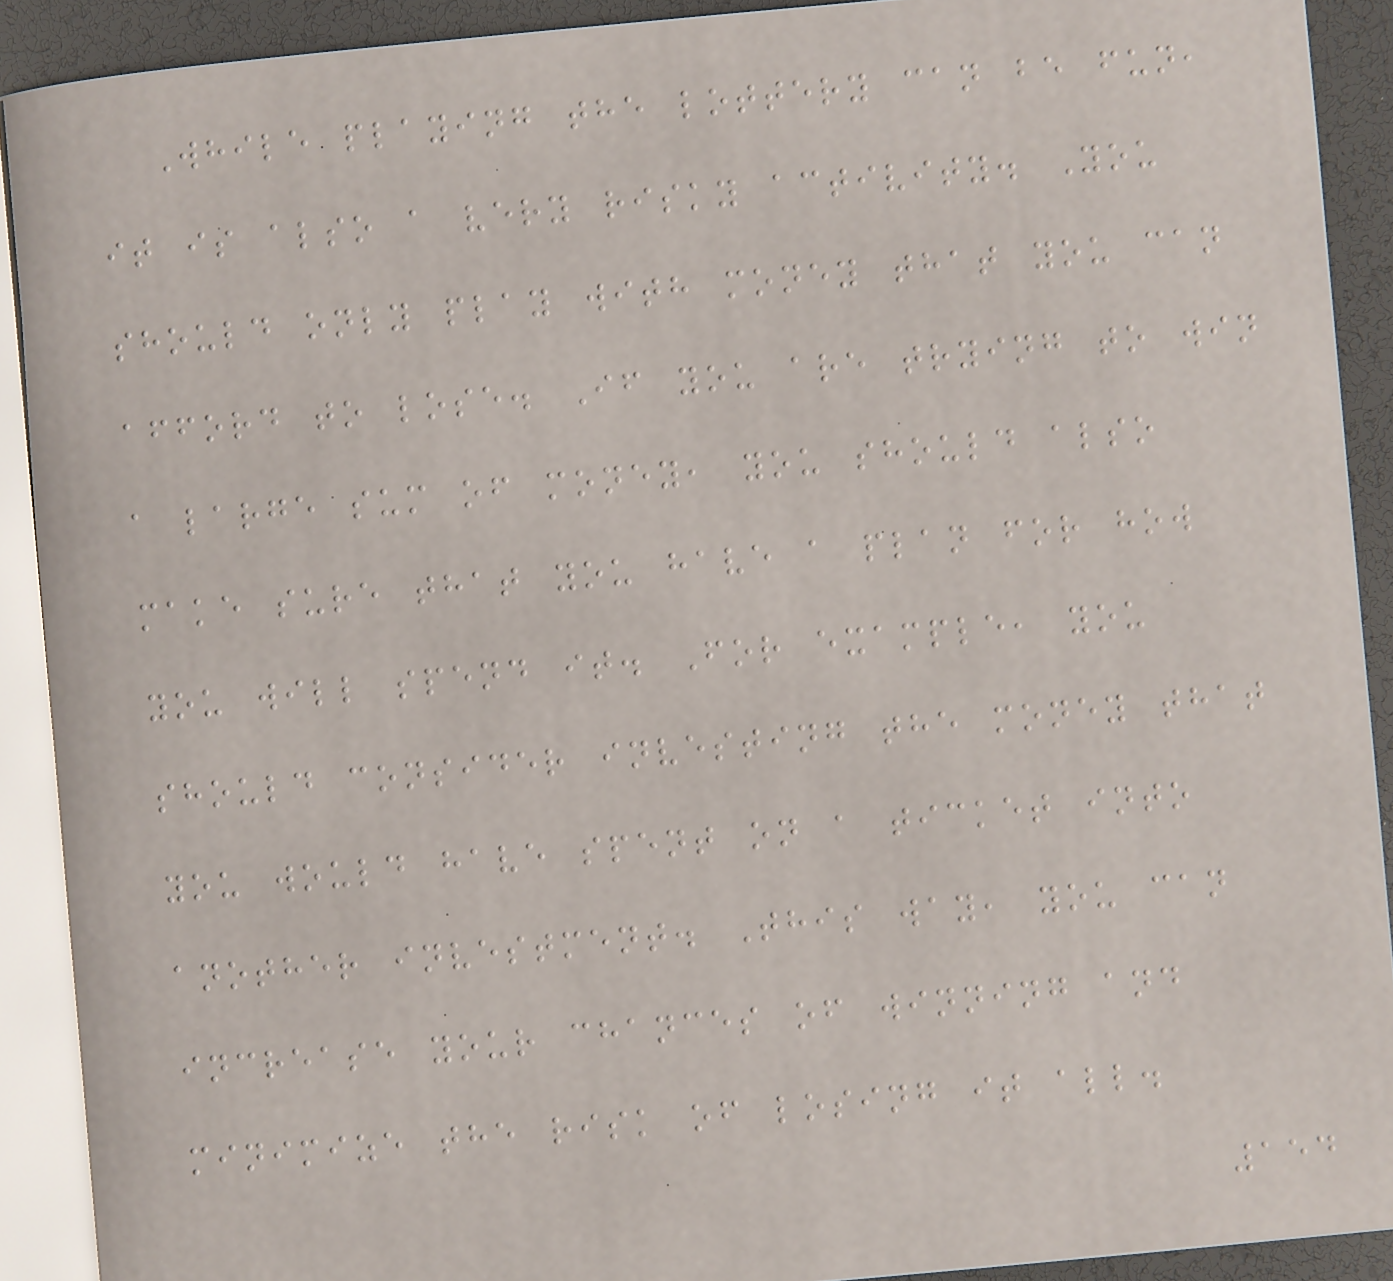While playing the lottery can be fun,
it is also a very risky activity. You
should only play with money that you can
afford to lose. If you are trying to win
a large sum of money, you should also
make sure that you have a plan for how
you will spend it. For example, you
should consider investing the money that
you would have spent on a ticket into
another investment. This way, you can
increase your chances of winning and
minimize the risk of losing it all.
154
